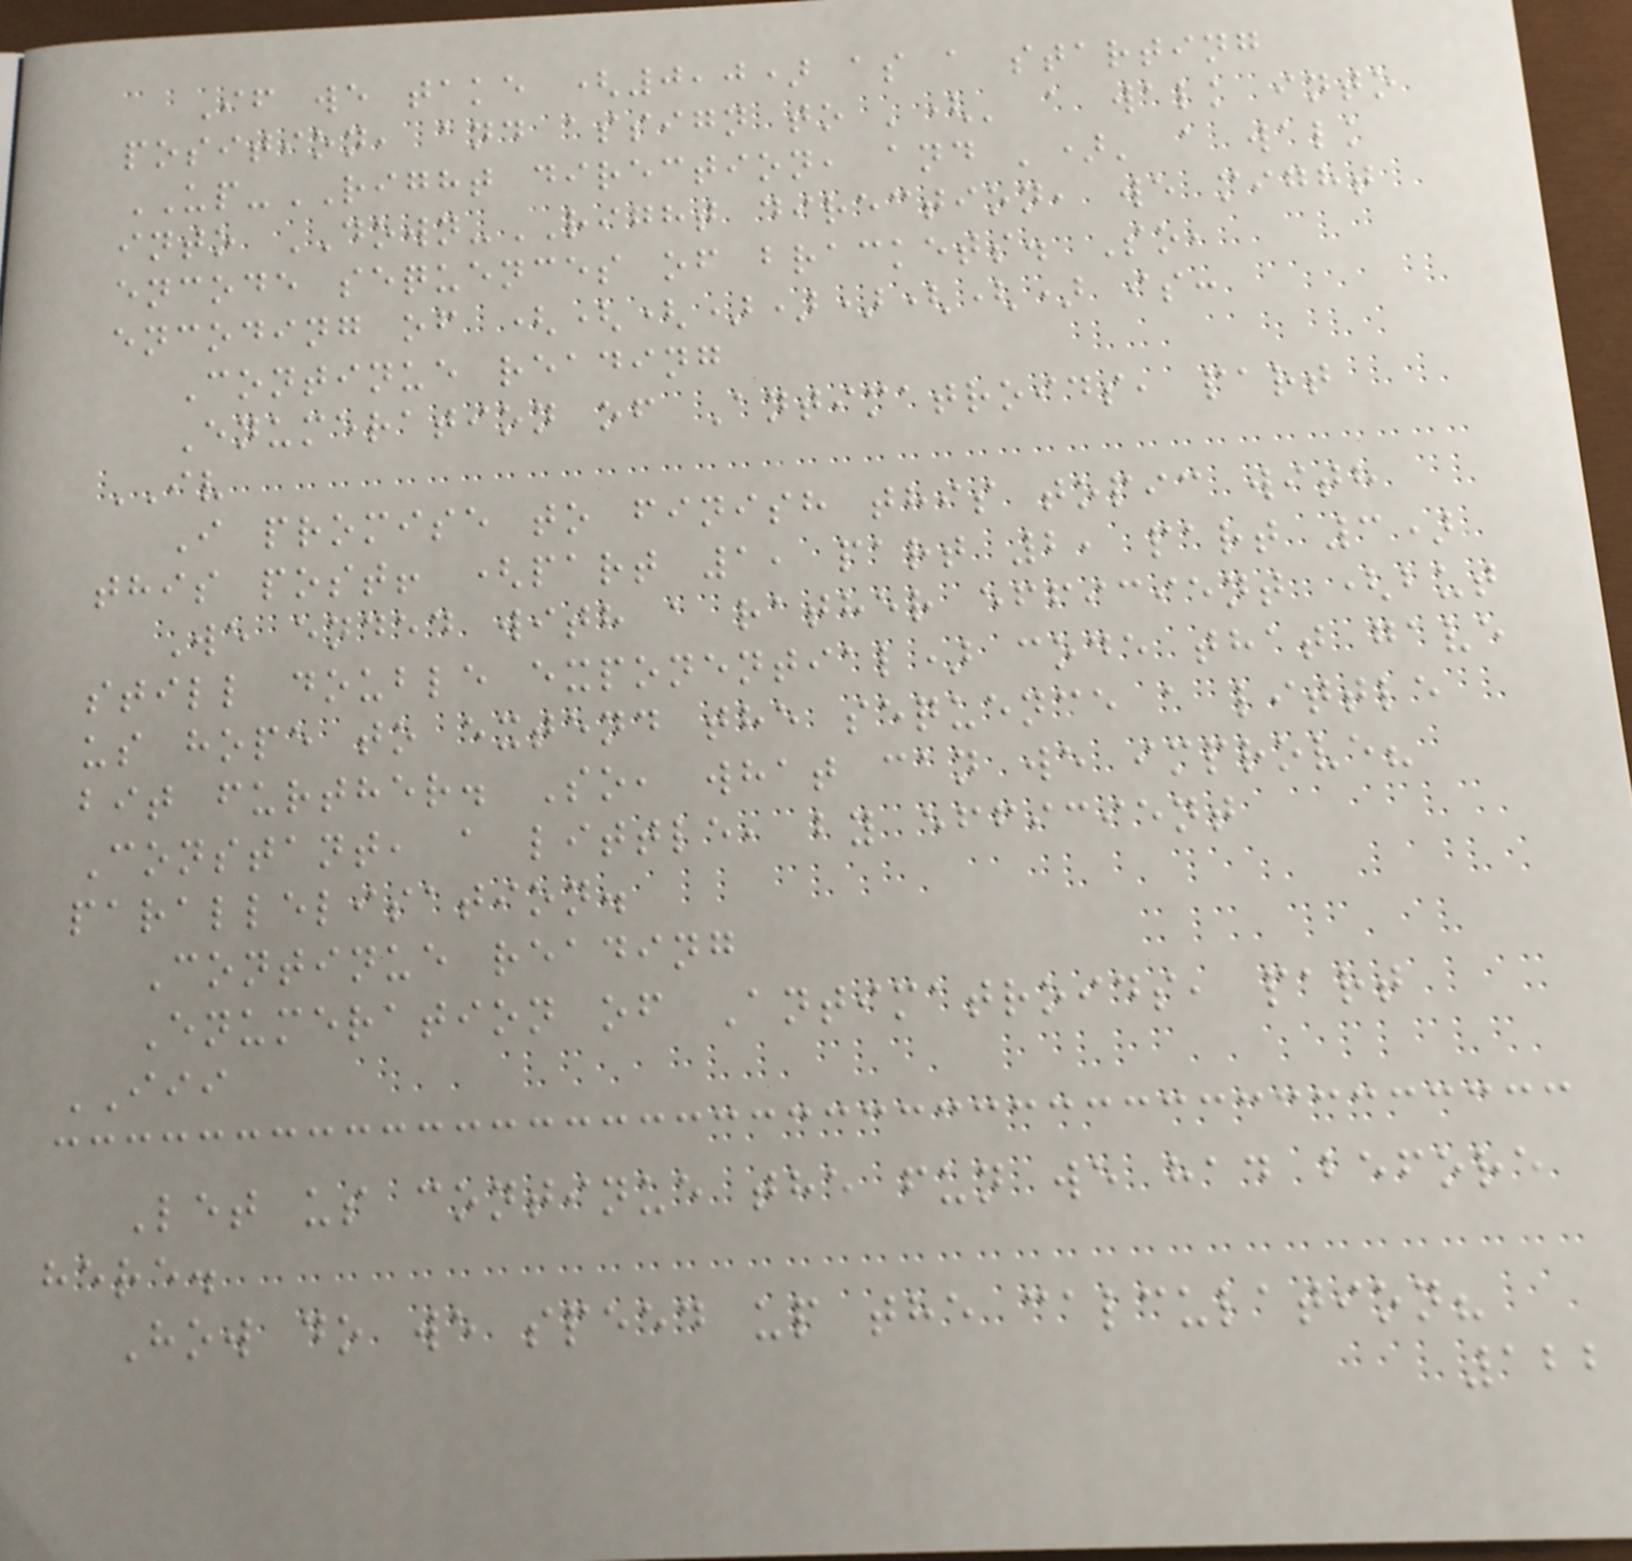If we take (0,0) as a starting
position, and assign to '(' a walk into
UP-RIGHT direction, and ')' a walk
into DOWN-RIGHT direction, we might
encode sequences of brackets. So,
encoding of ((()))(() is:
Continue reading
Enumeration of Antimatroids, part
IV
I promise to finish this topic with
this post! (part 1, part 2, part 3)
We ended with a rather efficient (but
still double exponential) code that gave
us hope to extend the sequence a little
bit further. So, what can we improve?
Constant, a little, by efficient
parallelisation.
Continue reading
Enumeration of Antimatroids, part
III
Let us continue the fun we had before
here.
How do we speed up the calculation?
122
